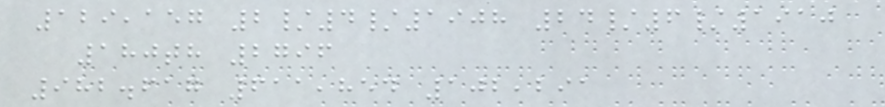129,157 2/4/1908 24/6/1910
180th 2796
982.617 611,854 102,291
